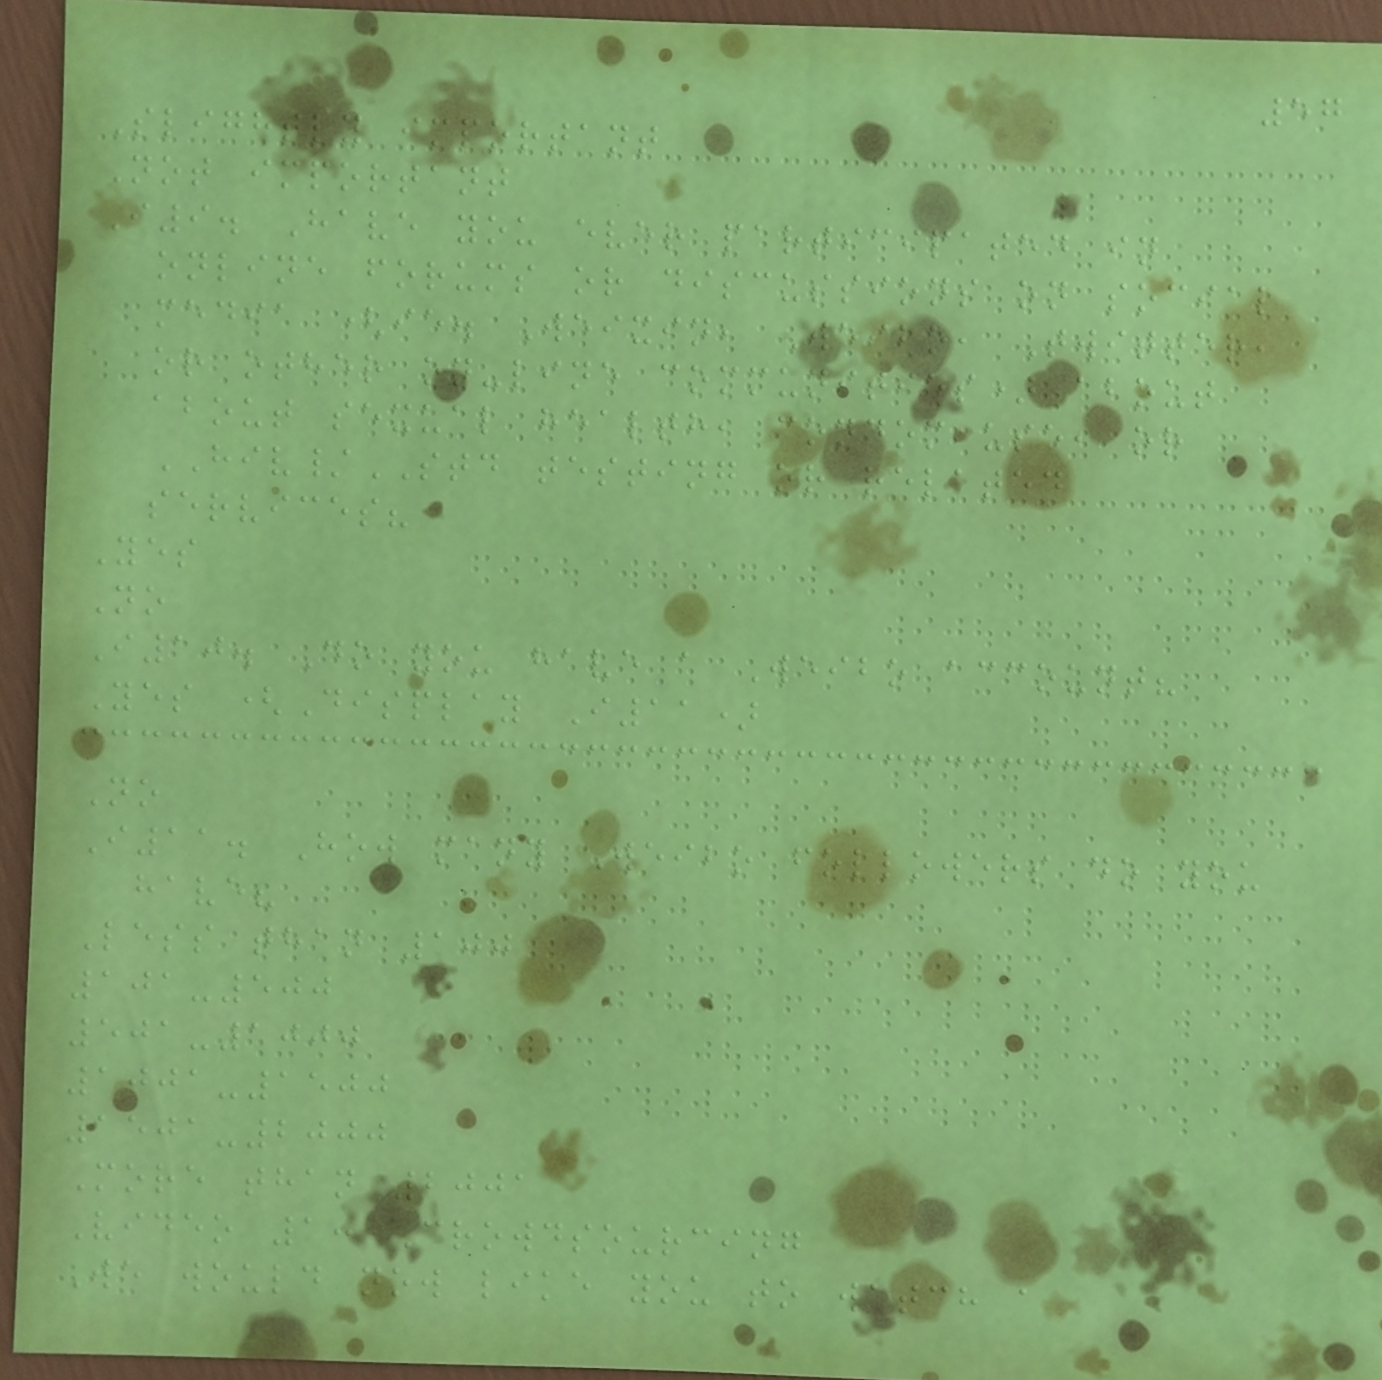57
Slightly important
Not important
I9. Have you ever participated in
online forums or discussions on social
media (ie. Weixin, Weibo, Twitter,
or other on-line communities) about
about sexual health, condom use, or
HIV/STD testing or related
services?
Yes
No
I10. Do you have a Weibo account?
Yes (Display I11)
No
I11. How many Weibo followers do you
have?
Less than 100
101-500
501-1000
1001-1500
1501-2000
More than 2001
Video 1: Crowdsourcing
We would now like you to watch a
